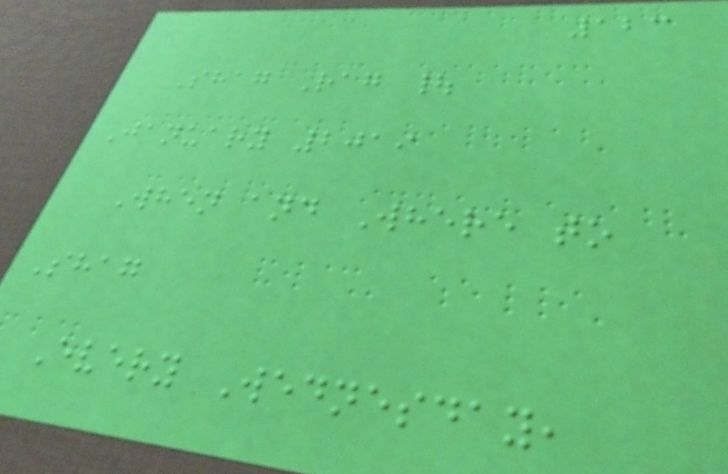123
Shag Rag |
January 2019
When and Where to
Shag
Every Wednesday,
